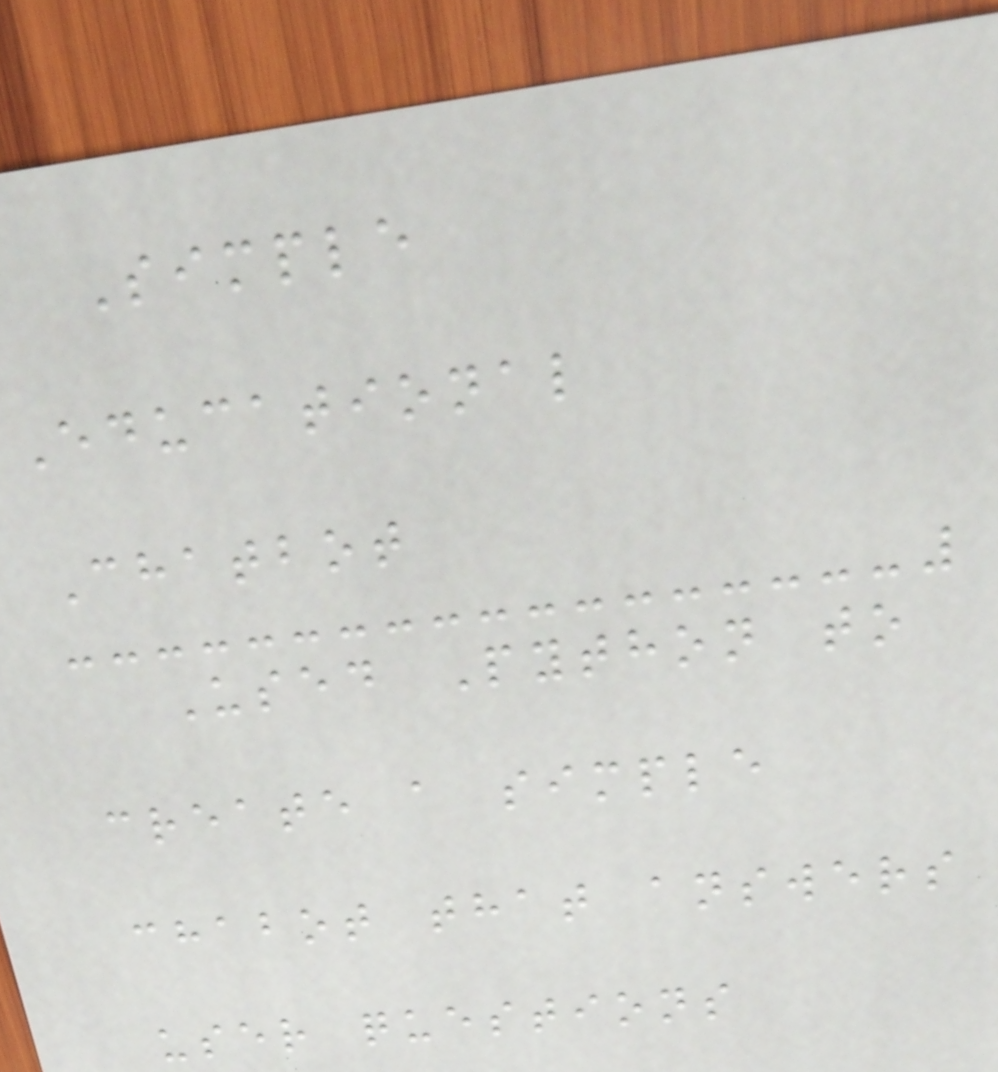Simple
Educational
Chatbot
Used Python to
create a simple
chabot that answers
user questions
